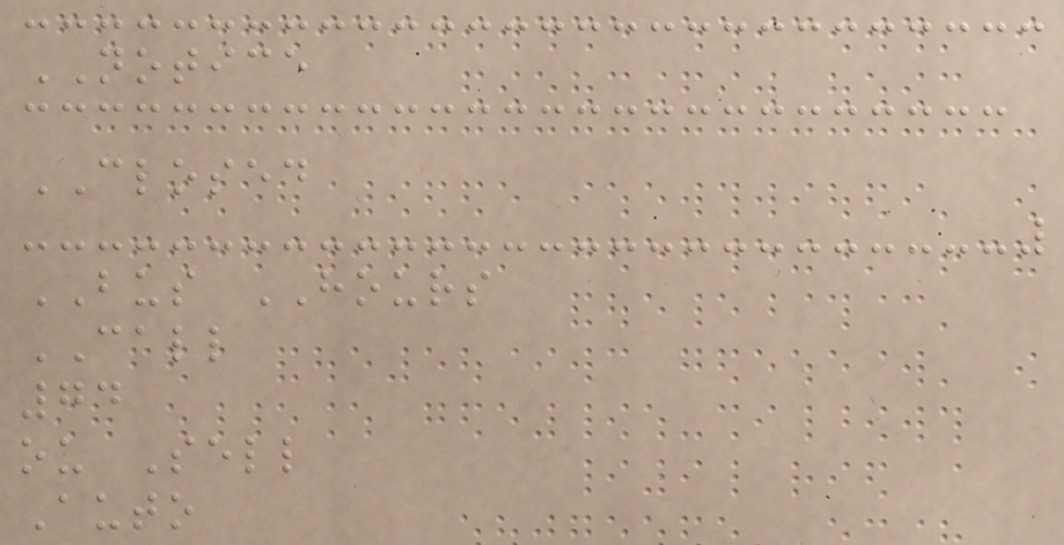NOTICE
CLOSED
BUS HOURS
CALL
74
ou Sell
Auto
